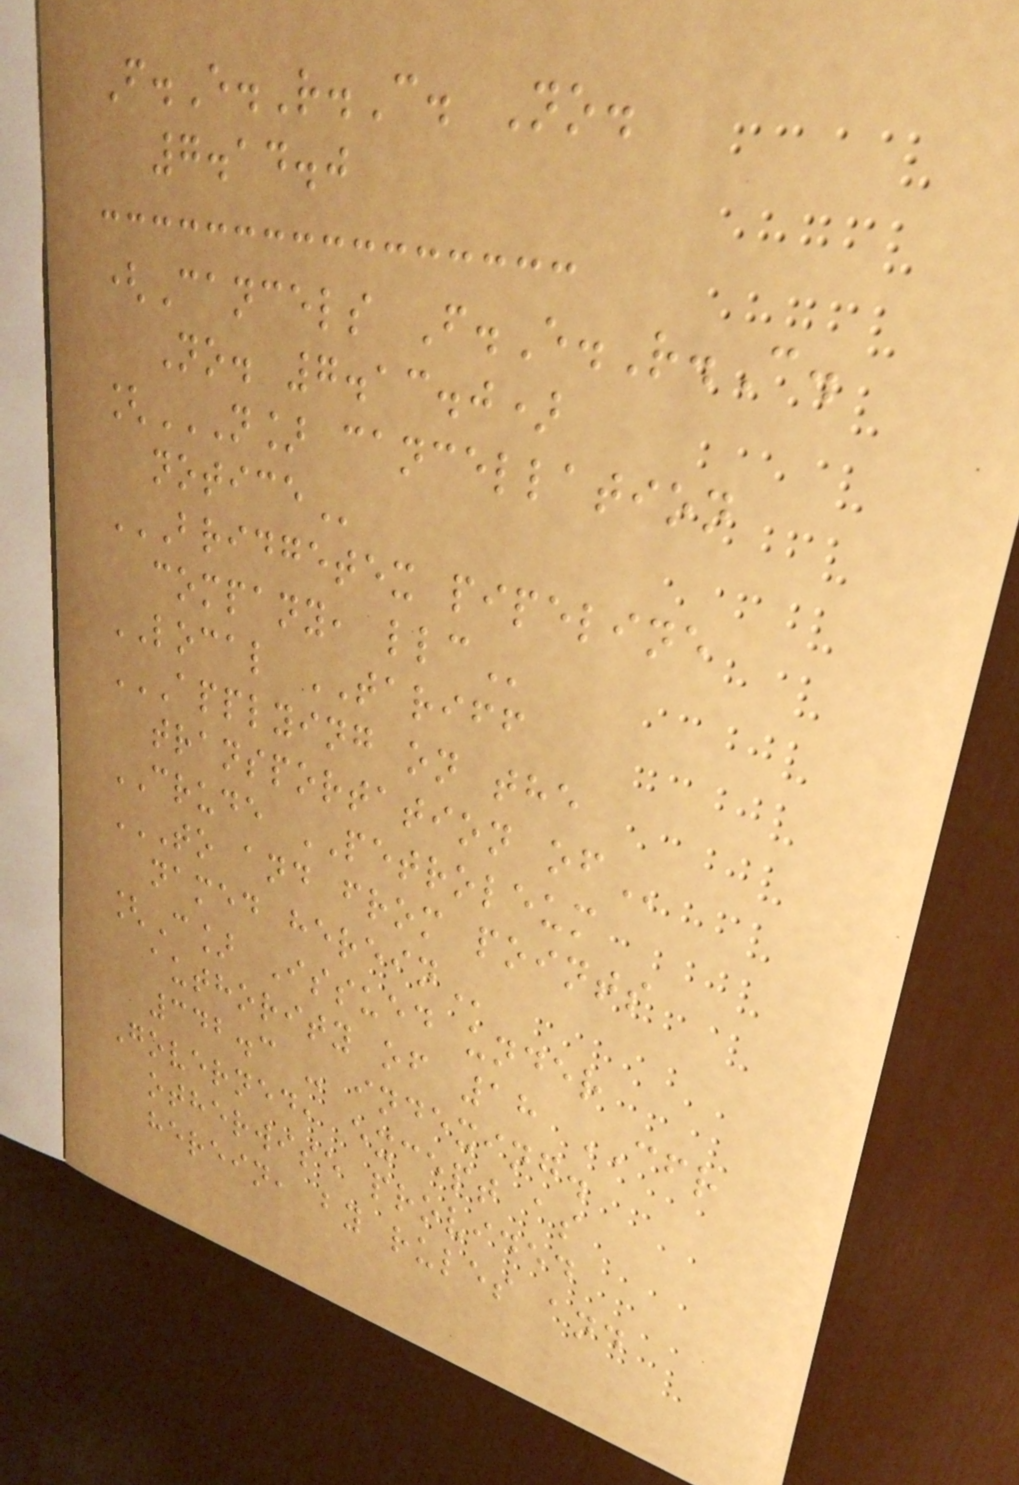F.E.R.C. No.
7.14.0
(Cancels F.E.R.C.
No. 7.13.0)
[N] CANCELLATION
NOTICE
BRIDGETEX PIPELINE
COMPANY, LLC
LOCAL TARIFF
APPLYING ON THE
TRANSPORTATION OF
CRUDE PETROLEUM
TO AND FROM POINTS
NAMED HEREIN
[C] Issued under
authority of 18 CFR
342.3 - indexing.
Governed, except as
otherwise provided
herein, by rules and
